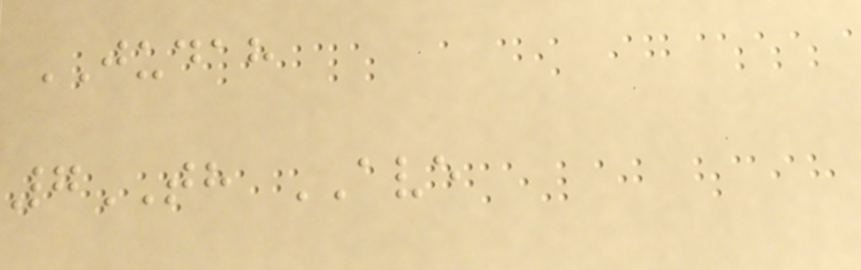JUDAH
7TH AVE
